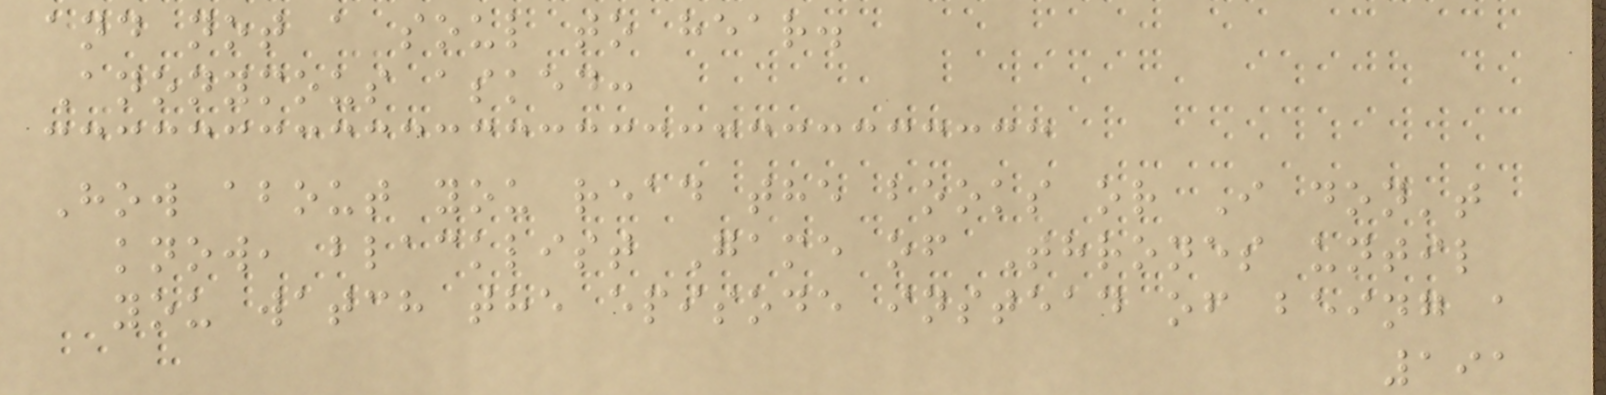and not a soul to hear.
Anonymous asked:
How about you read the books or I don't
know, blacklist Game of Thrones until
you watch the episode instead of being a
191
